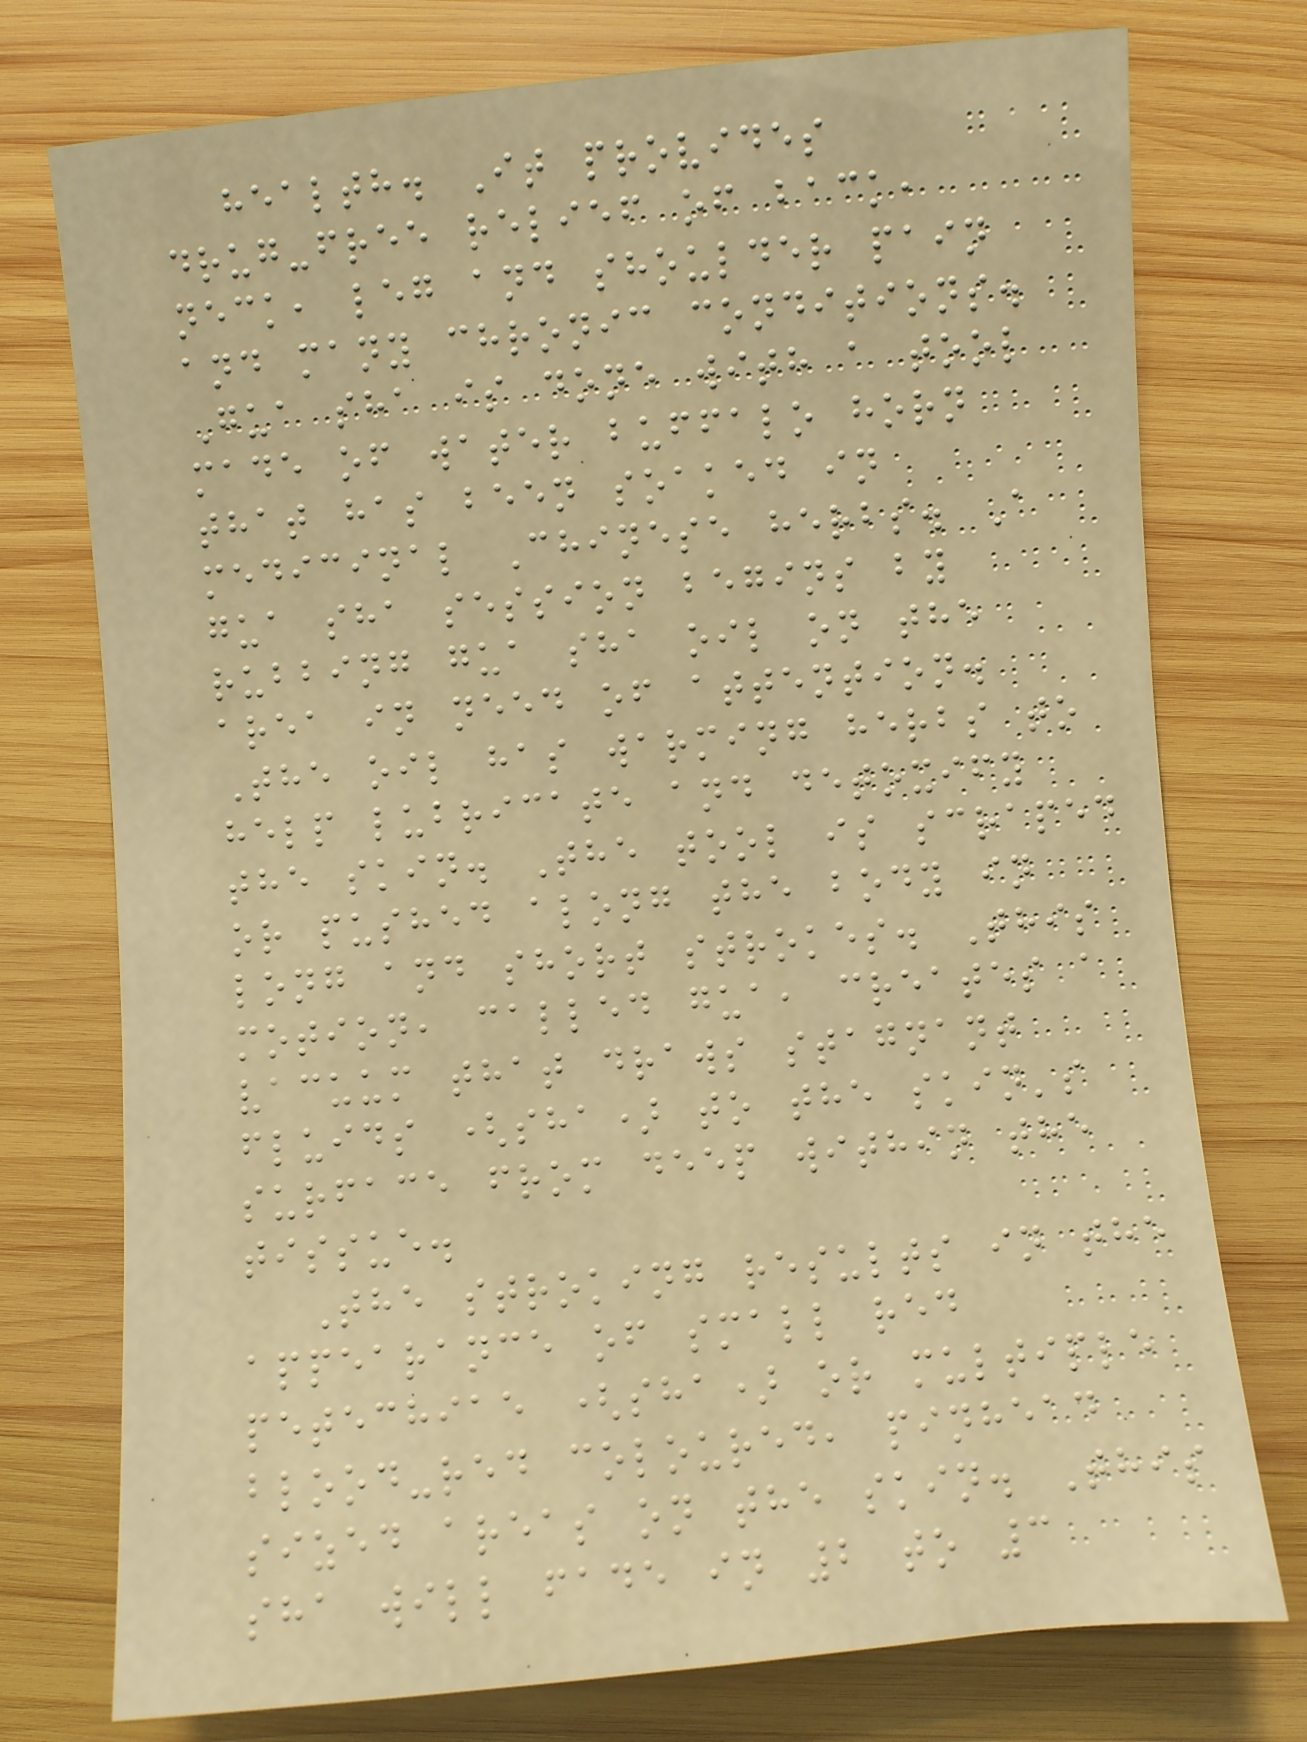health. It provides
drug-free relief of back,
neck, leg and shoulder pain
and many chronic conditions.
Gua sha is done with a tool
made of water buffalo horn
that has been soaked in
medicinal Chinese herbs. A
gua sha session begins by
rubbing gua sha oil on the
area in need of attention.
The oil has warming herbs to
help lubricate and detoxify
the skin. The tool is scraped
or pushed along the body in
long and short strokes. This
motion, called gua, creates a
vacuum that draws stagnant
fluids (sha) to the skin's
surface from deep within the
tissue.
The stroking results in the
appearance of small red
petechiae (sha) or multiple
blood-red coloured, pinhead
sized areas on the skin. This
sha will fade in 2 to 3
